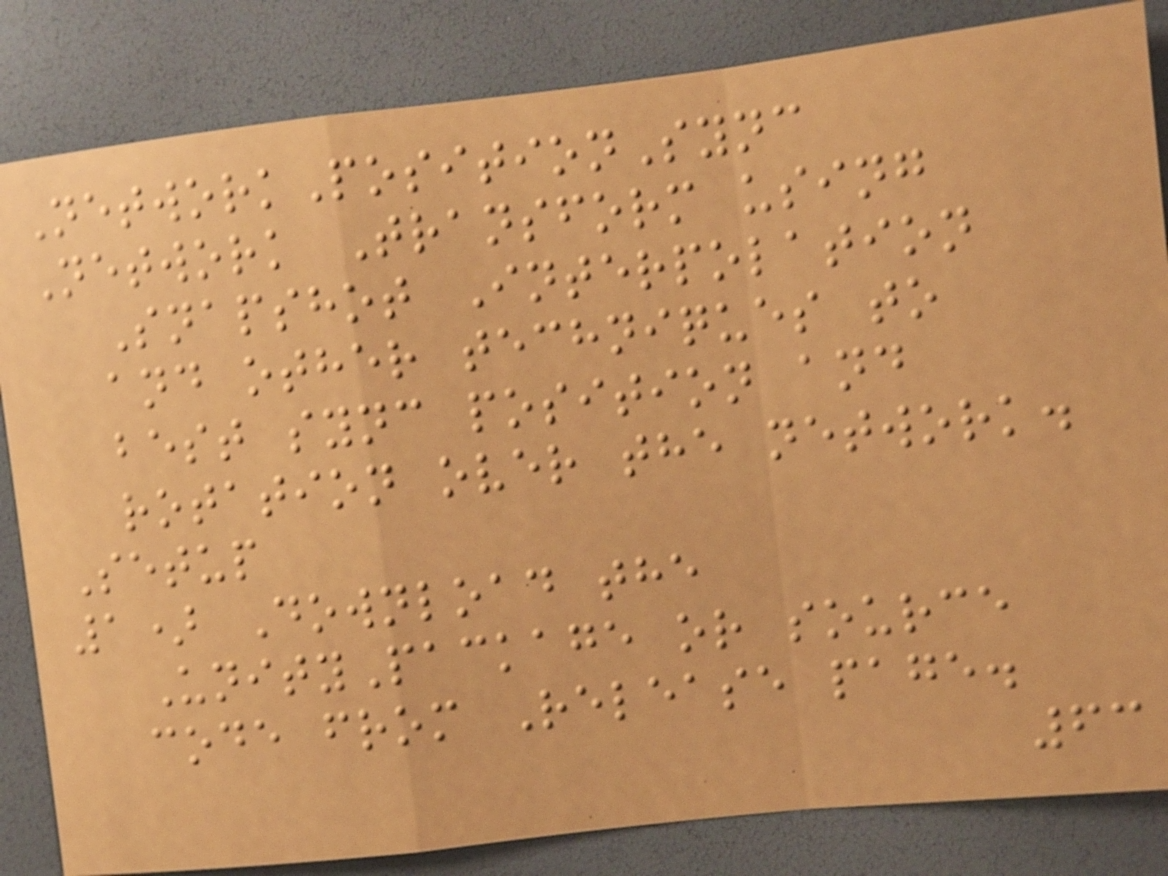NetworkPositionSync
Network Transform using
Snapshot Interpolation
and other techniques to
best sync position and
rotation over the network.
Setup
1) Download the
UnityPackage or source
code from Release page.
63
